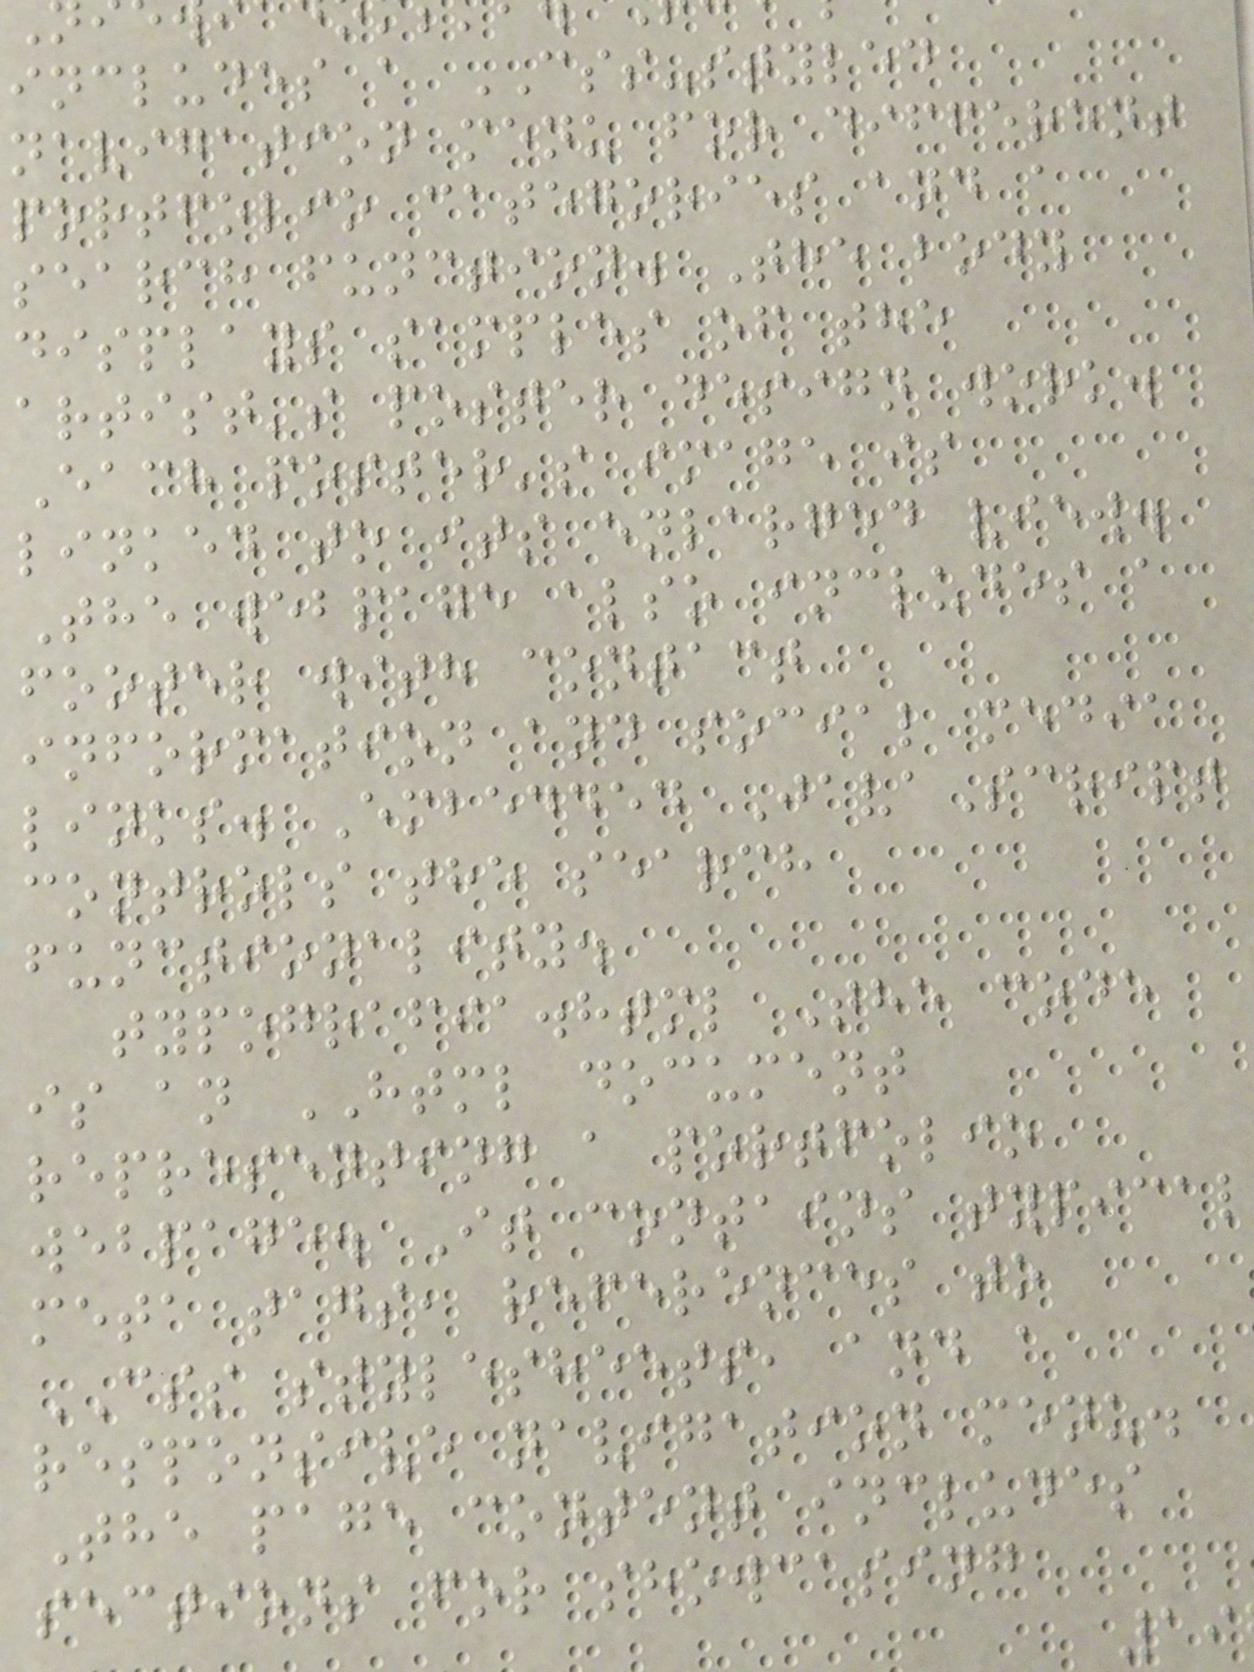includes a CSS-styled
navigation menu for different
portfolio categories and a
search function. The body
displays samples of the
artist's poster design work.
Each poster's image is
linked to its enlarged view.
The webpage also includes a
footer with contact
information and social media
links. Embedded JavaScript
controls the search
functionality.
typografia.html The code
is an HTML document
representing a portfolio
webpage. It contains typical
meta tags, references to
CSS stylesheets, and a
responsive navigation menu.
The page content includes
sections for showcasing
